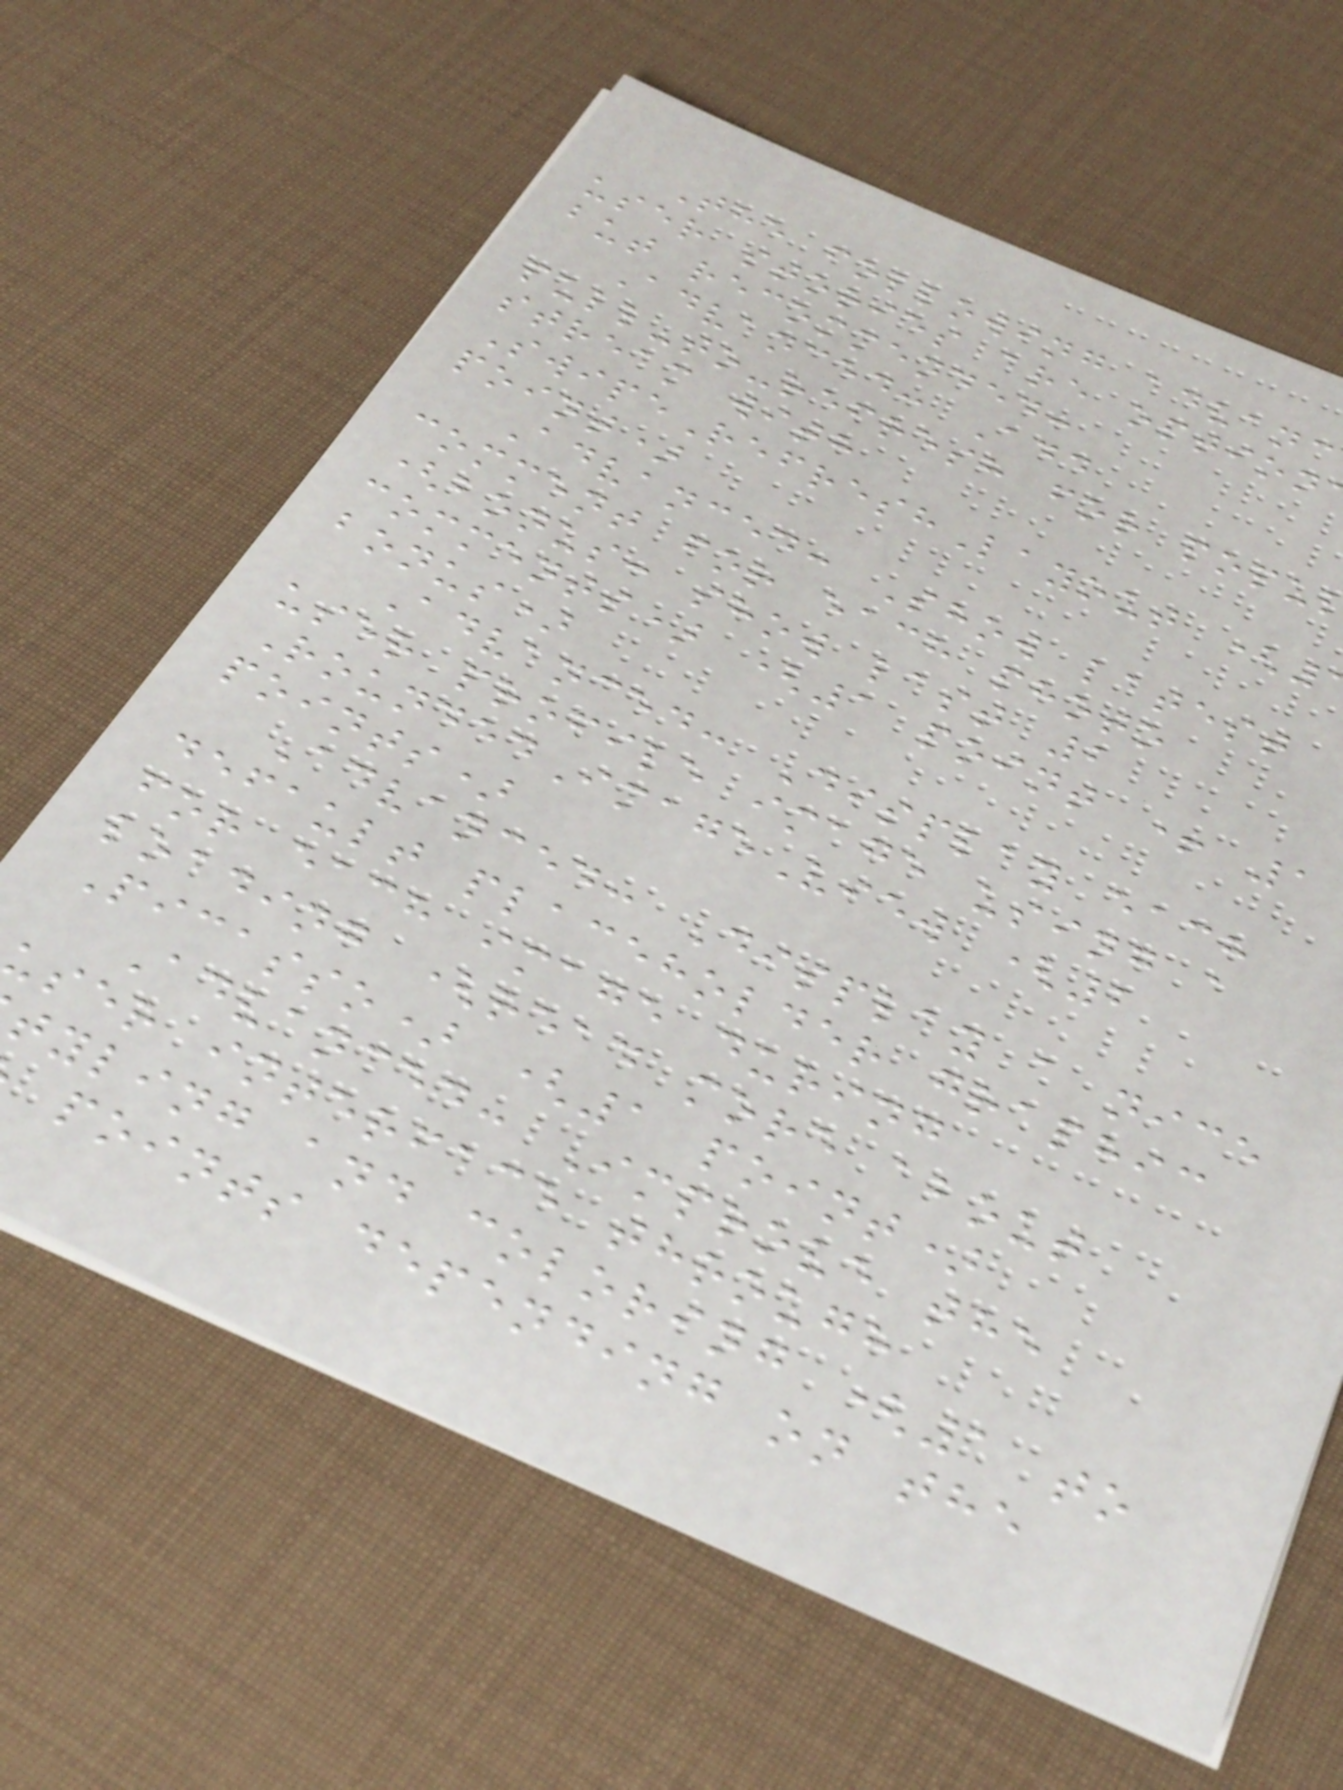The following advanc
user stories are option
but recommended:
Advanced: Add
pull-to-refresh for popu
stream with
SwipeRefreshLayout (
point)
Advanced: Show latest
comment for each photo
(bonus: show last 2
comments) (1 point + 1
bonus)
Advanced: Display each
user profile image using a
RoundedImageView (2
points)
Advanced: Display a nice
default placeholder graphic
for each image during
loading (read more about
Picasso) (1 point)
Advanced: Improve the
user interface through
tyling and coloring (1 to
points depending on the
